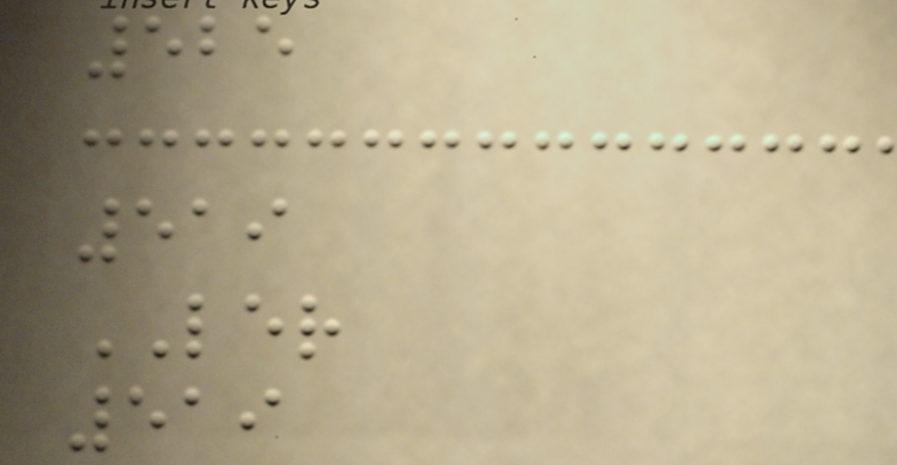525
519
LER
519
